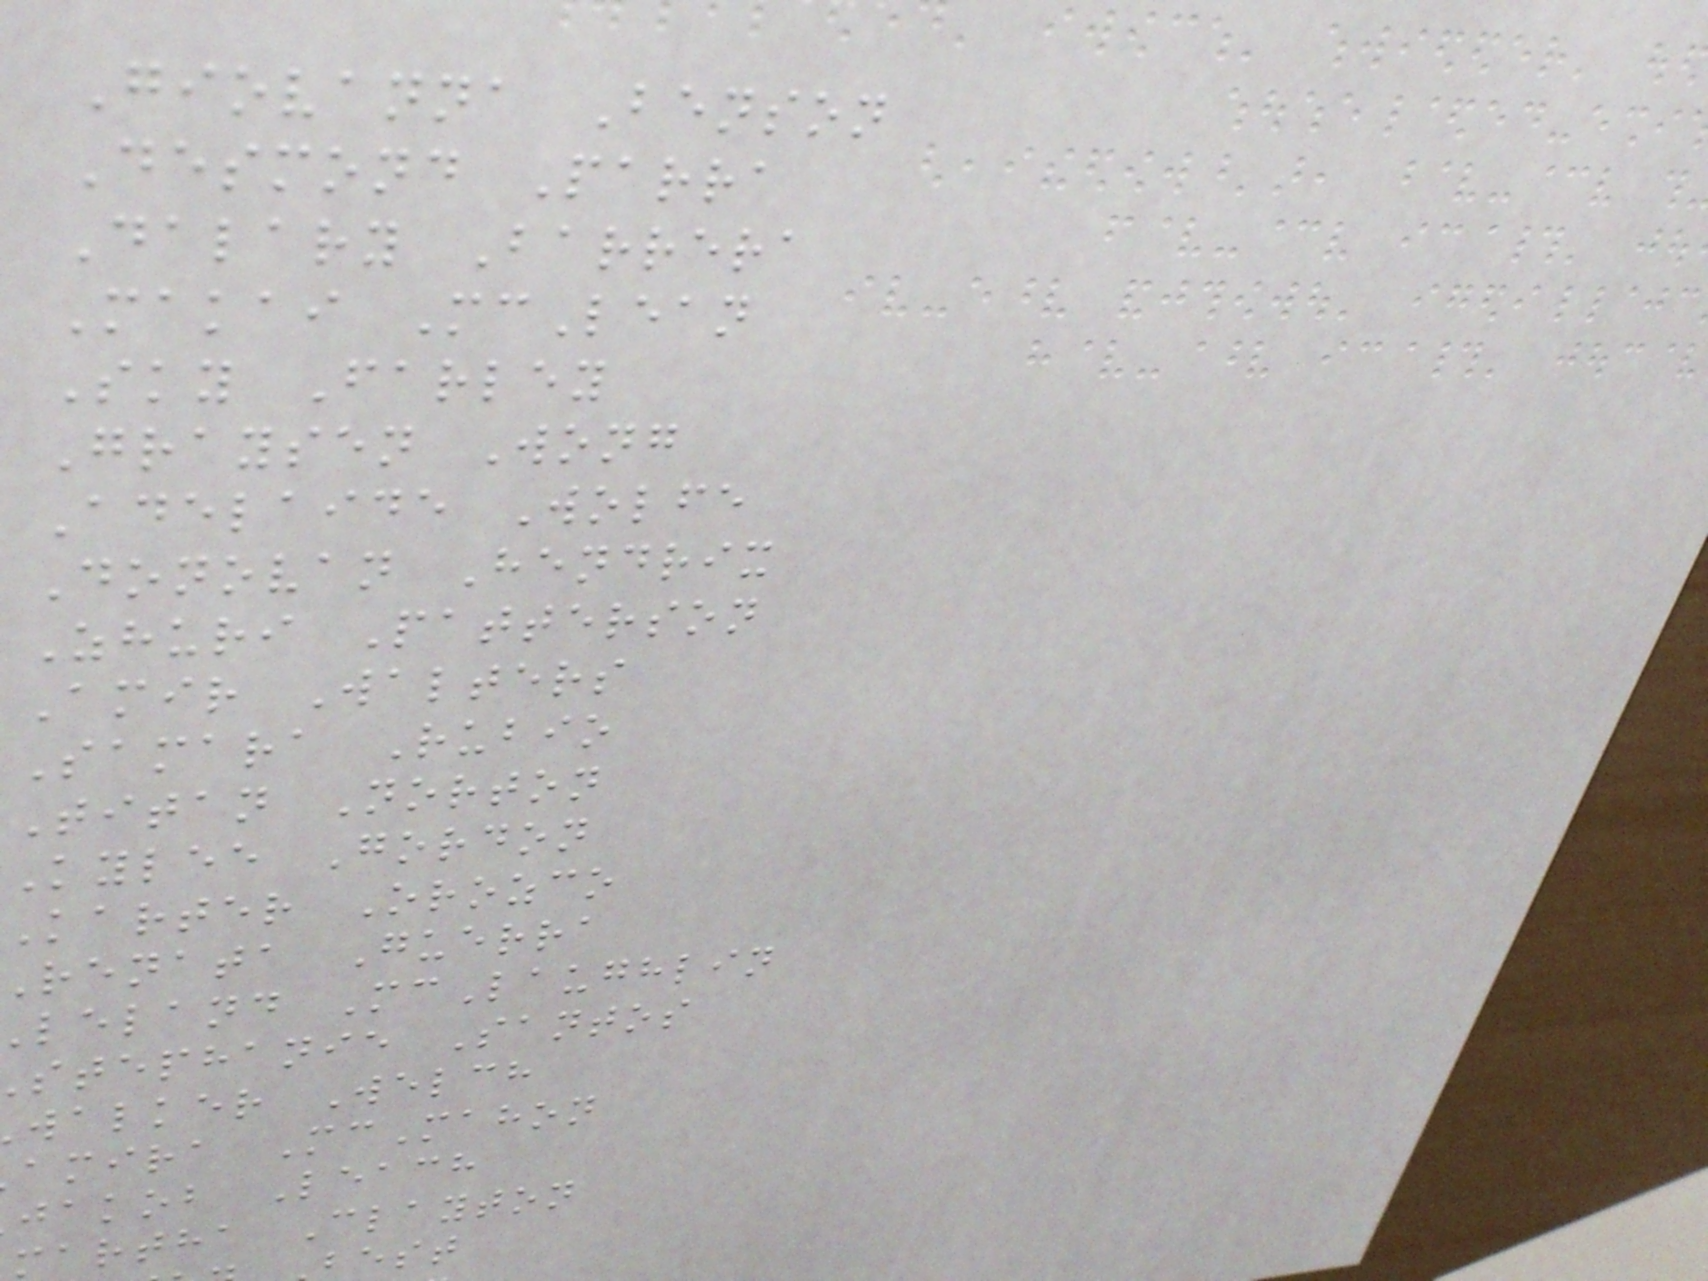Giovanna Benson
Desmond Parra
Dalary Barrera
Makai McLean
Sky Farley
Graysen Wong
Adelaide Wolfe
Donovan Hendrix
Zhuri Patterson
Amir Walters
Samara Rubio
Titan Norton
Kylee Gordon
karter Orozco
renata Guerra
leland McLaughlin
stephanie Santos
walker Welch
amira McMahon
jakob Leach
martha Clayton
